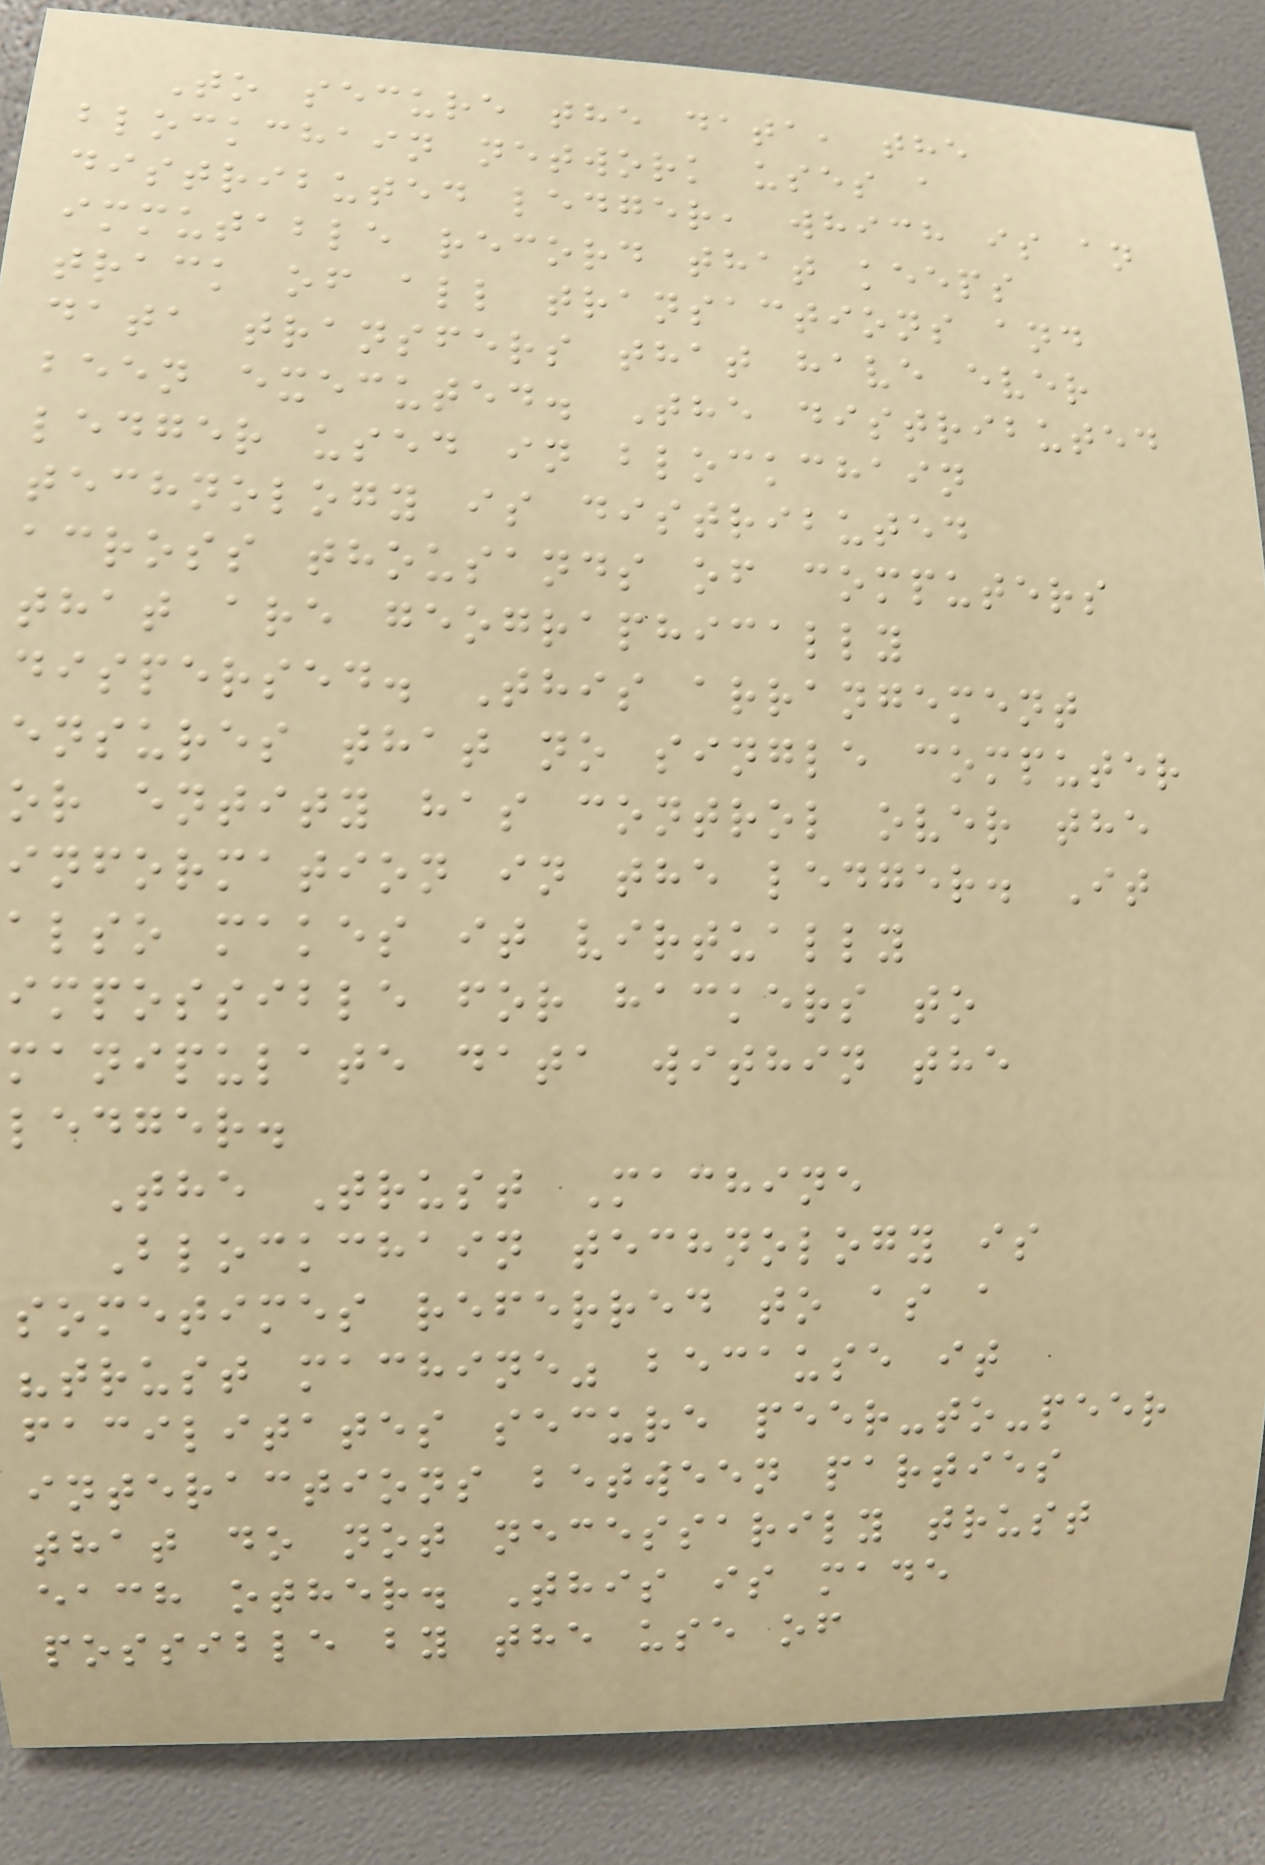To secure the data, the
blockchain network uses a
distributed ledger, which is an
immutable record that keeps
track of all transactions and
data transfers that have ever
been executed. The distributed
ledger used in blockchain
technology is distributed
across thousands of computers
that are geographically
dispersed. This arrangement
ensures that no single computer
or entity has control over the
information in the ledger. It
also makes it virtually
impossible for hackers to
manipulate data within the
ledger.
The Trust Machine
Blockchain technology is
sometimes referred to as a
"trust machine" because it
facilitates secure peer-to-peer
interactions between parties
that do not necessarily trust
each other. This is made
possible by the use of
